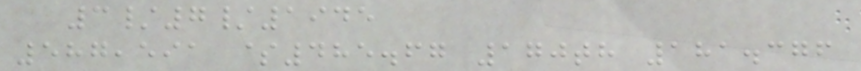3/7/1945
587,591 $485.67 170th 181.376
